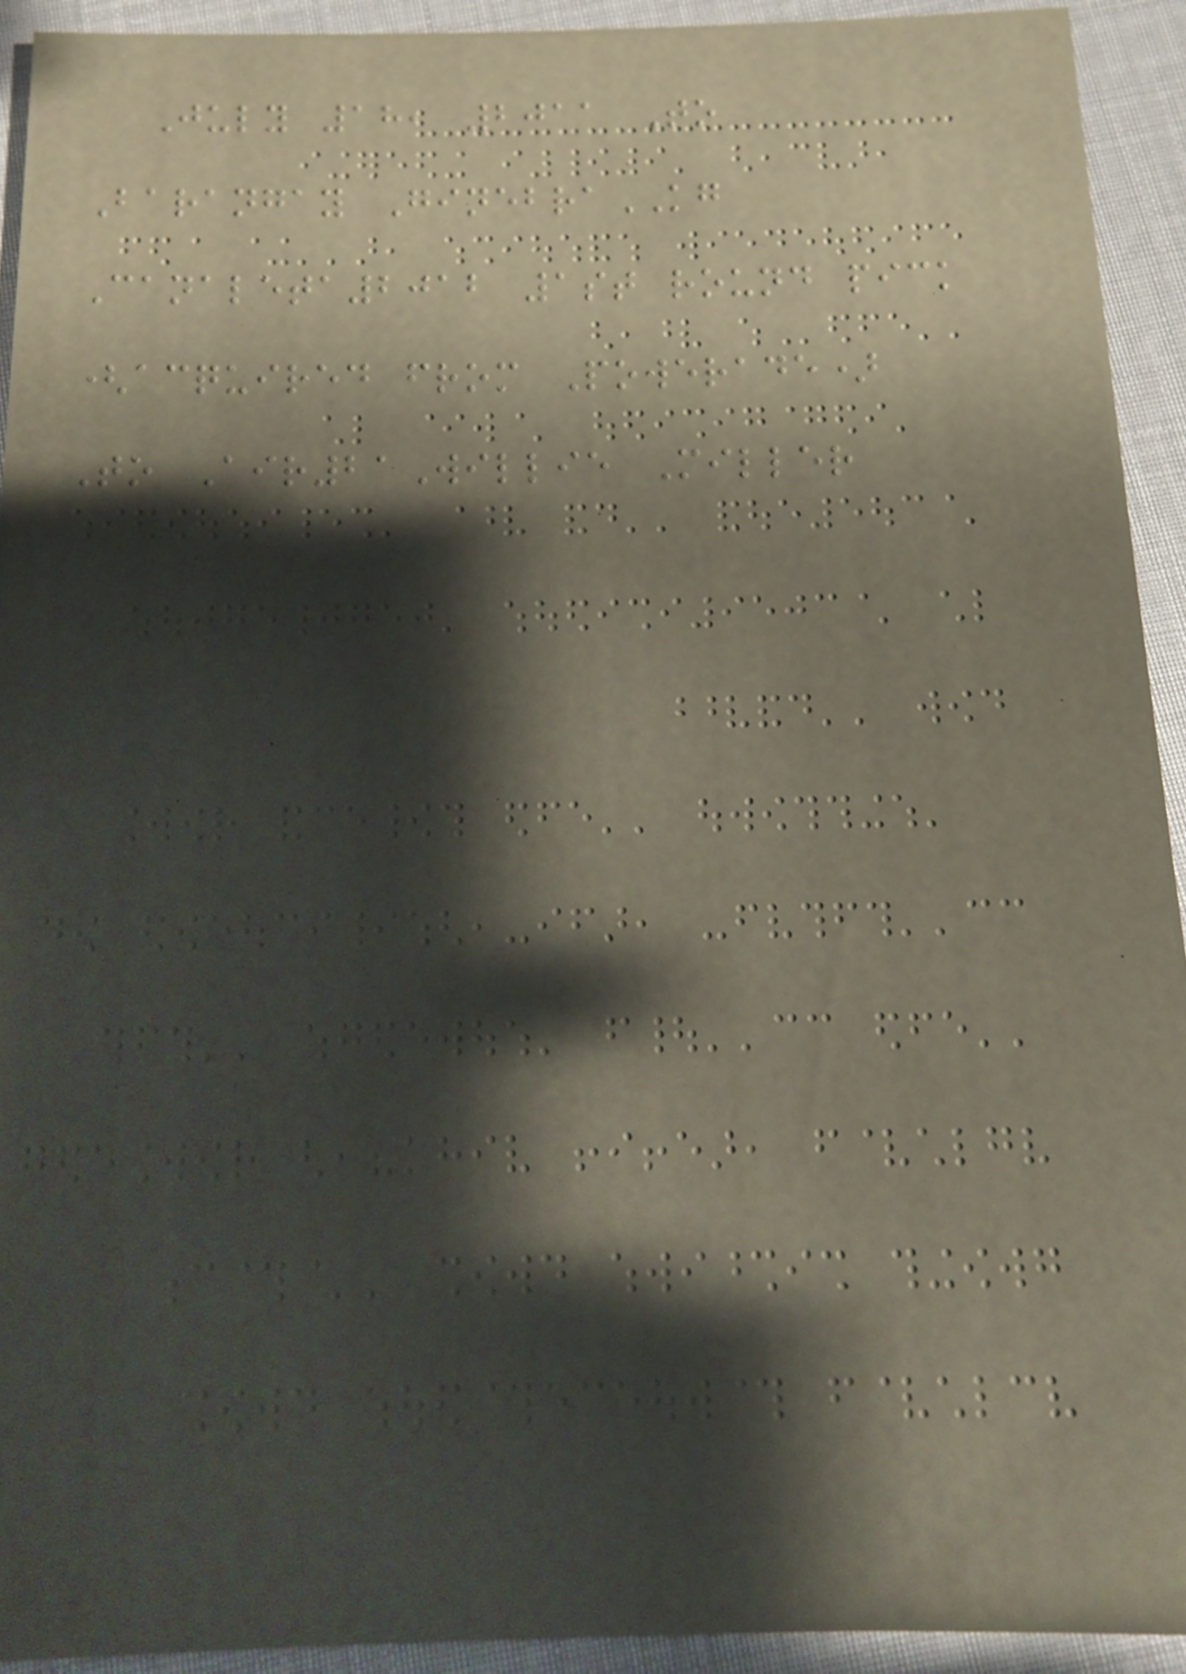July 18, 2011 To
Barangay GinebraKG
Canaleta2012 1st round pick
(acquired from Powerade)
To Air21Willie Miller
